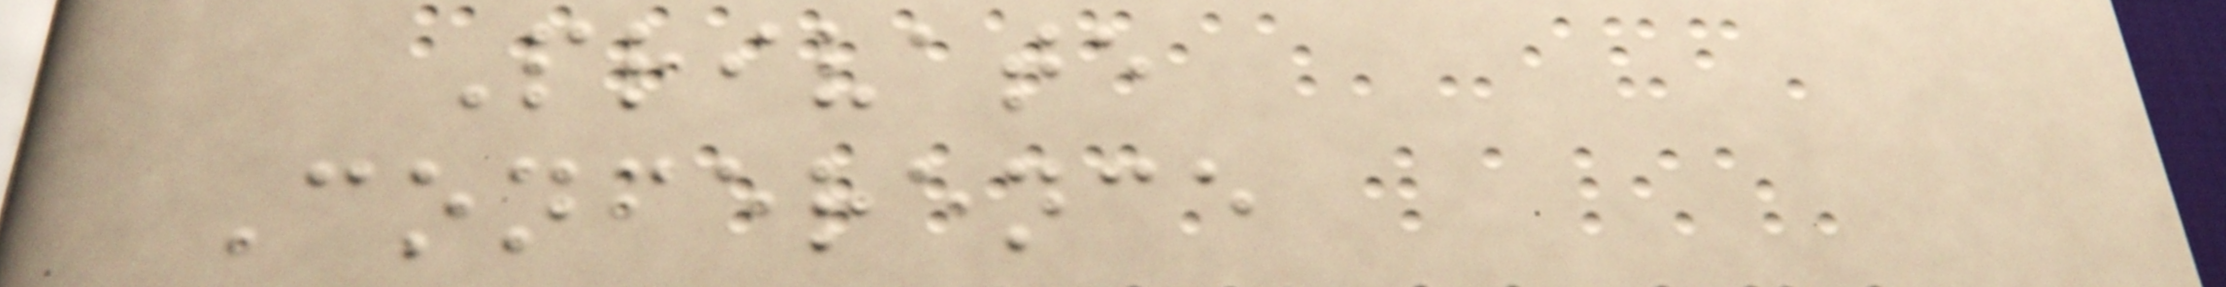Private
Conference
